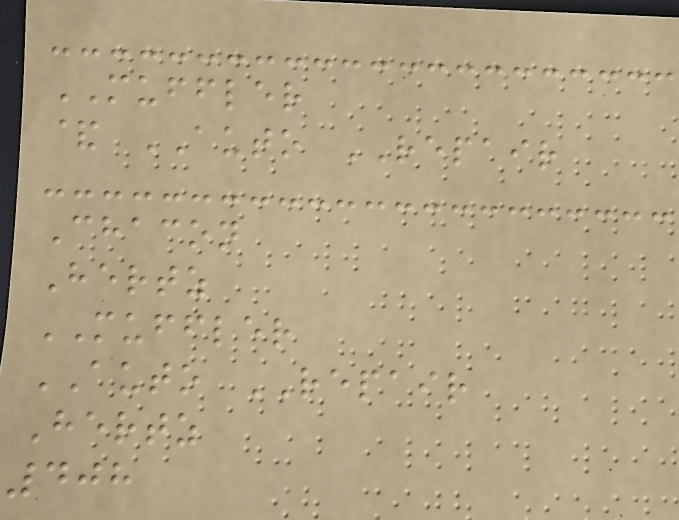MUFFLER
& AUTO REPAIR
Chacon
Hertz
MUFFLER
AUTO REPAIR
Hertz
408
